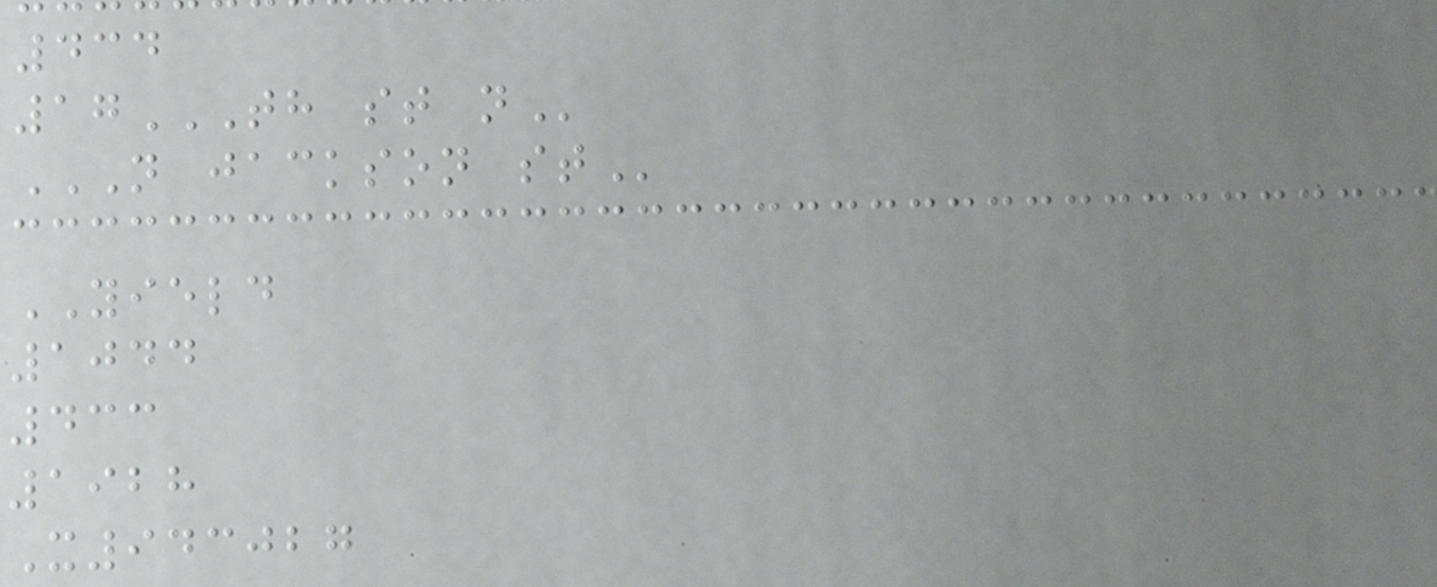434
17TH ST N
N JACKSON ST
YIELD
1044
433
1928
X943027
